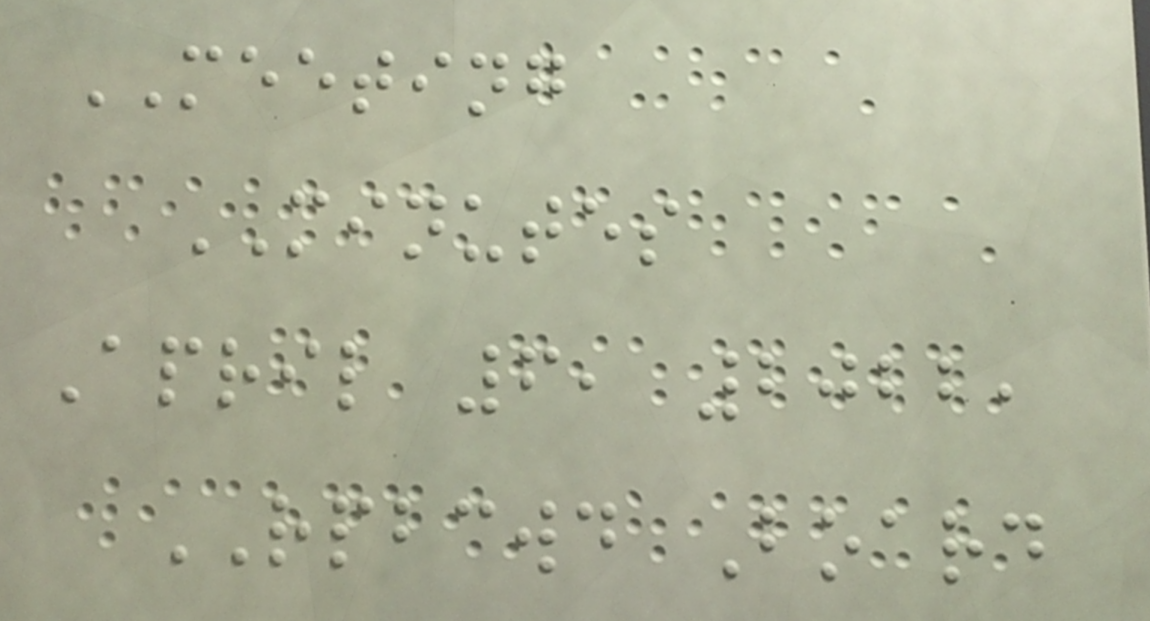MEETING
MINUTES
April 6, 2022,
RPBCWD Board
